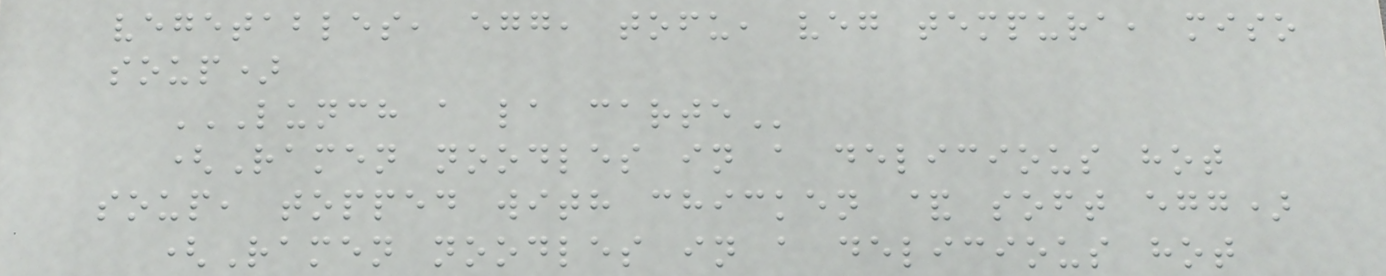vegetables, egg, tofu, veg tempura, miso
soup)
LUNCH A LA CARTE
(Ramen noodles in a delicious hot
soup, topped with chicken & soft egg)
(Ramen noodles in a delicious hot
